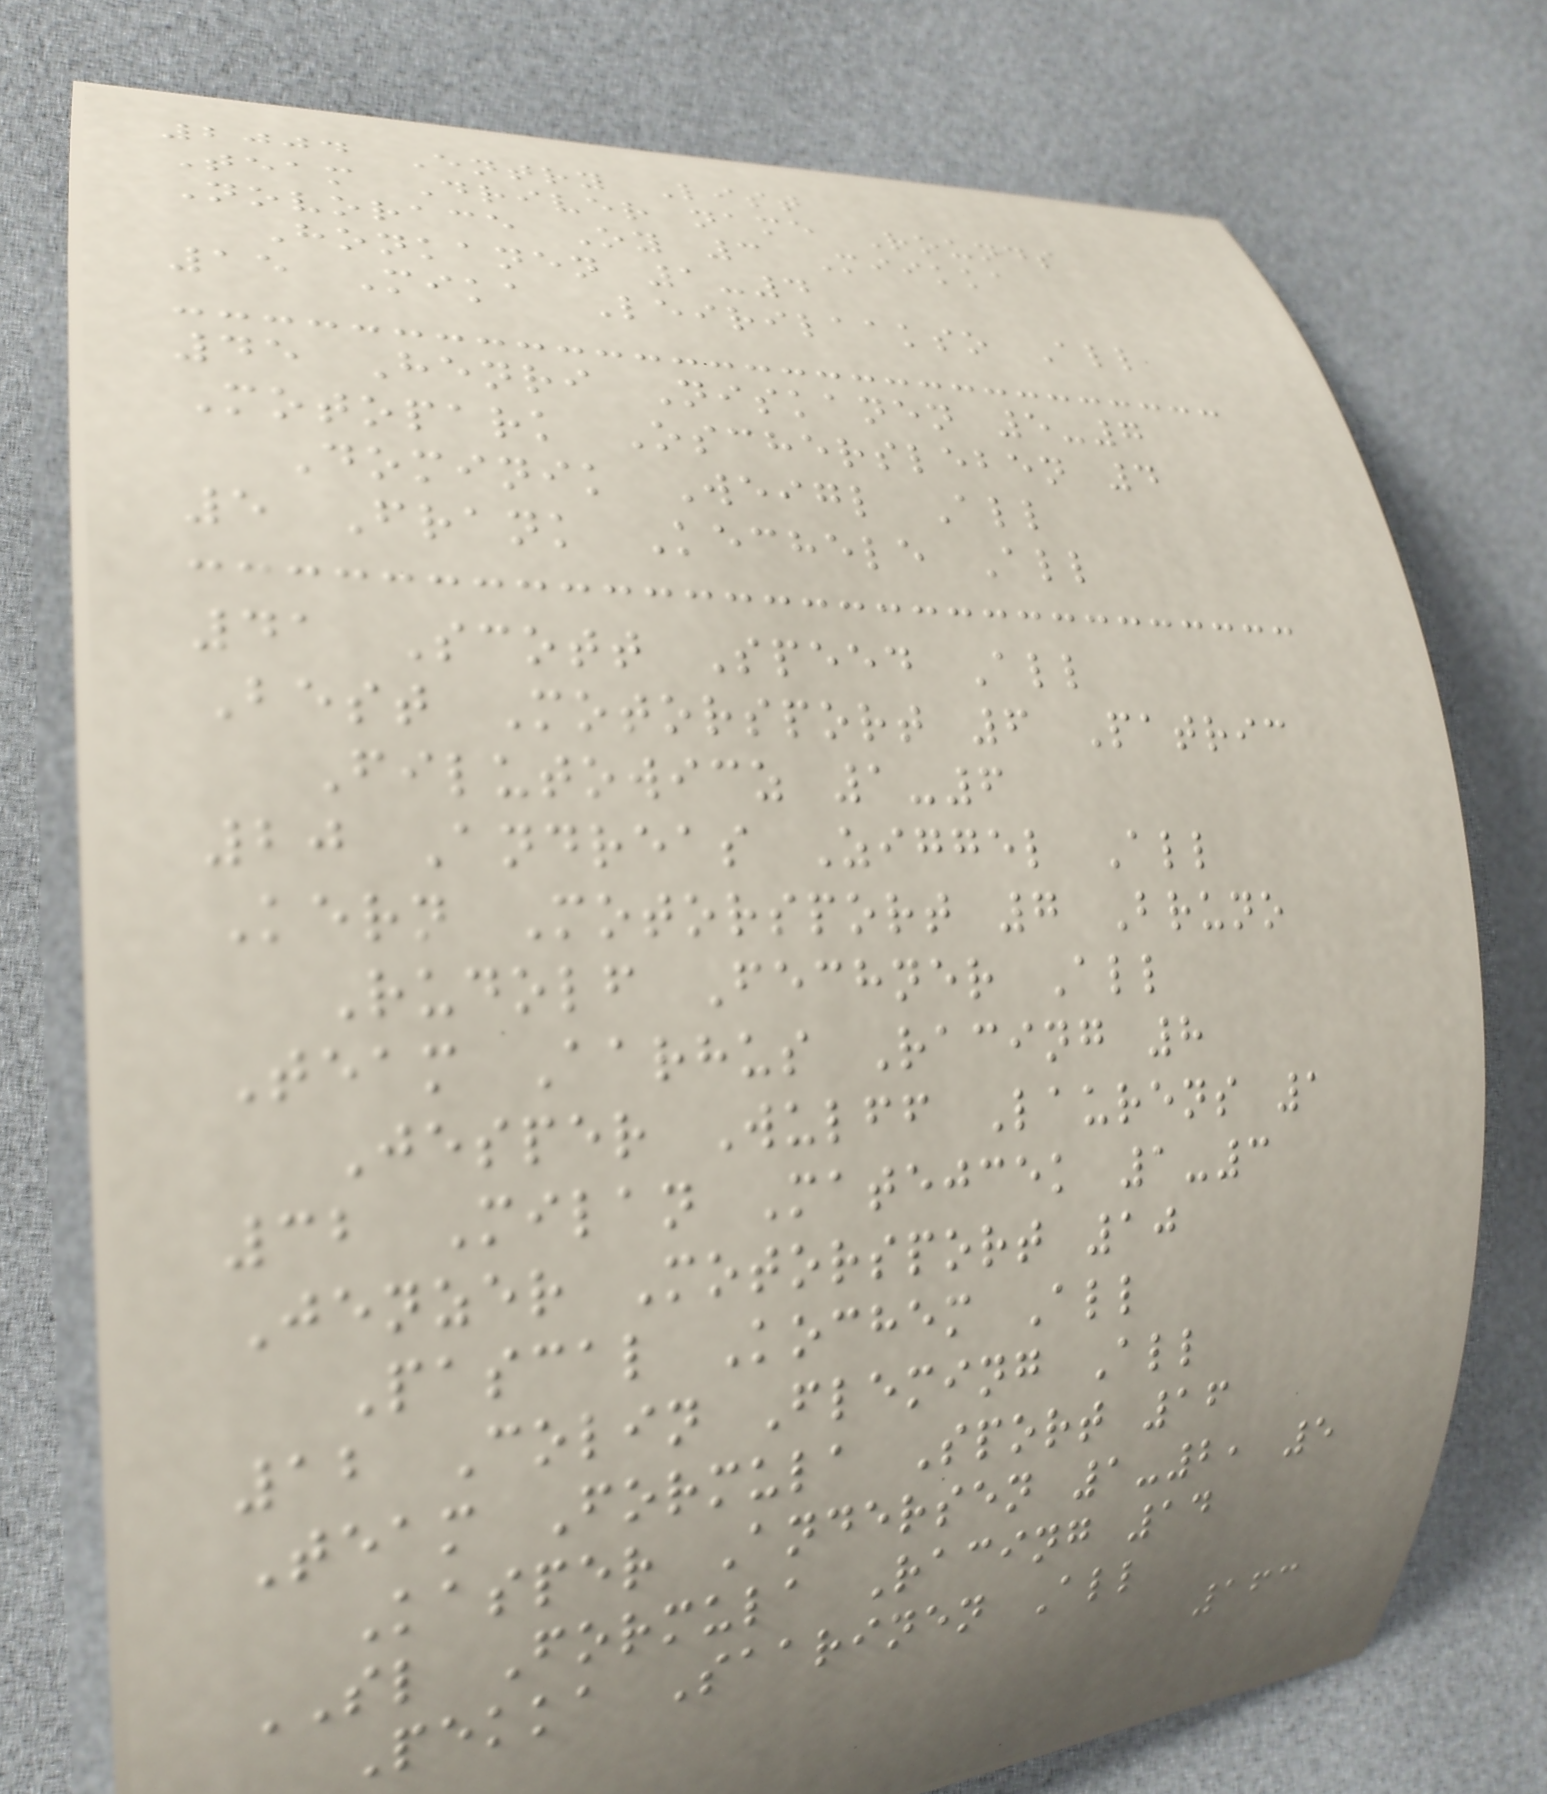2004 Entry List
Team Driver name Rounds
Novorace Oy 3 Miikka
Honkanen 1-4
15 Mika Leirilaakso All
45 Henri Niskanen 5-7
Motopark Oschersleben 4
Dominik Weigl All
5 Frank Kechele All
41 Scott Speed All
Best Motorsport 6 Patric
Filutowicz 1-6
20 Andreas Ziggel All
Kern Motorsport 7 Bruno
Rudolf Fechner All
Team Aarhus Racing 8
Jesper Wulff Laurens 1
32 Milan Matejcek 1-3
Jenzer Motorsport 10
Pascal Kochem All
12 Colin Fleming All
Team Formula Sport 16
Kasper Andersen 1-2, 5
SL Formula Racing 14
Pekka Saarinen All
163
